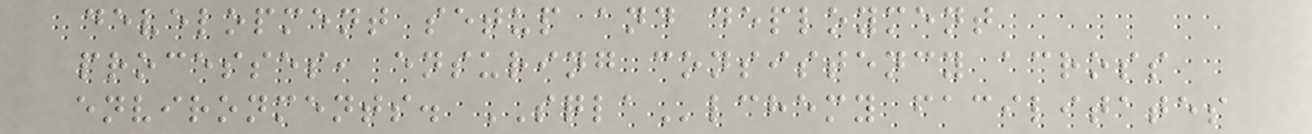development setup and deployment
processes, ensuring consistency across
environments. SQLAlchemy facilitates
